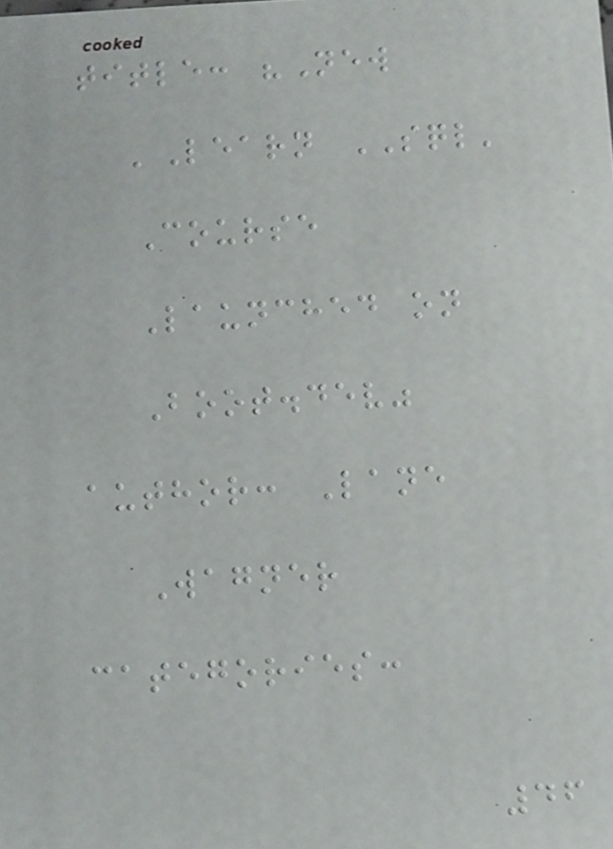title: "New
'Learn SQL'
Course
Launched on
Boot.dev"
author: Lane
Wagner
categories:
46
